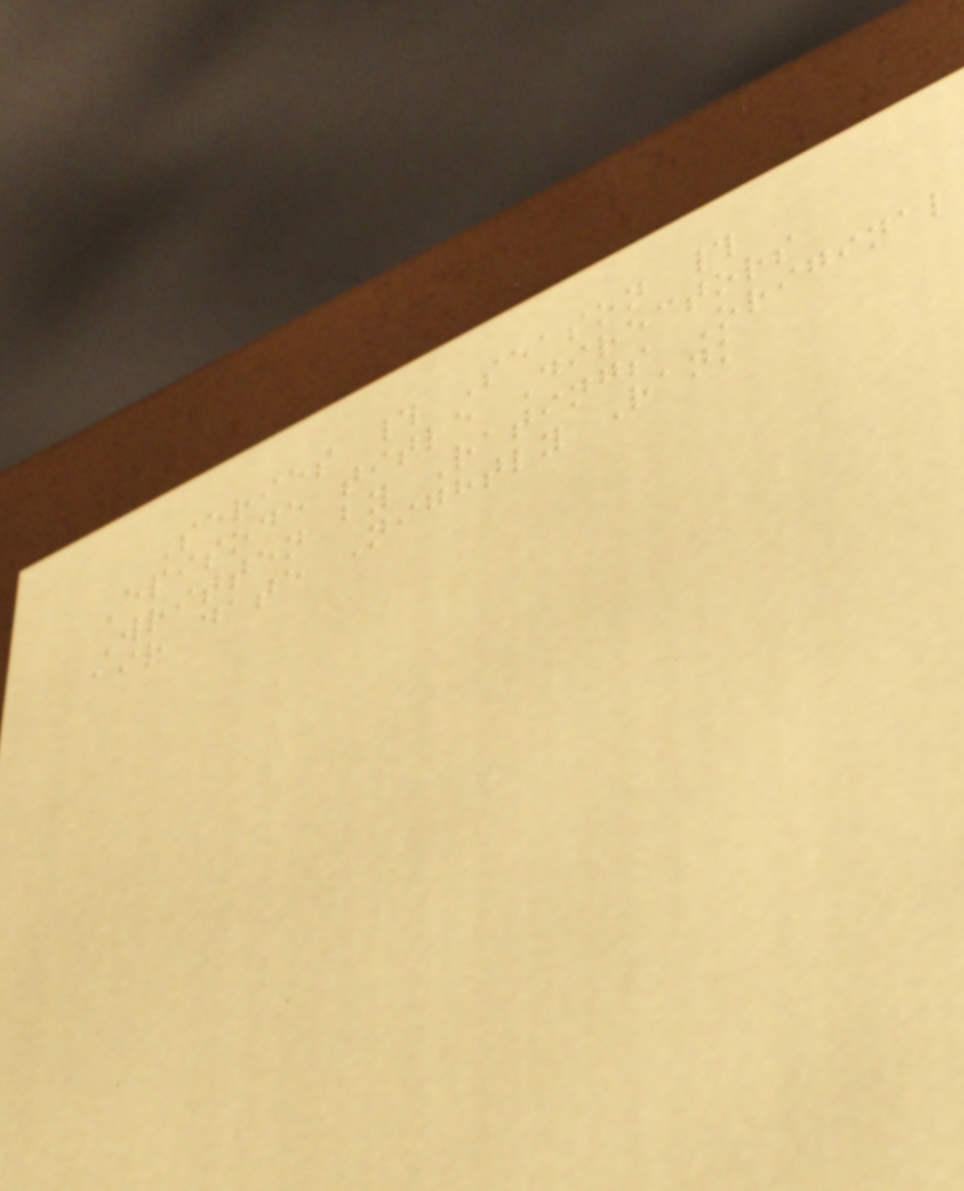Series # Season #
Episode title Directors
Written by Ratings Original
air date Nightly Rank
